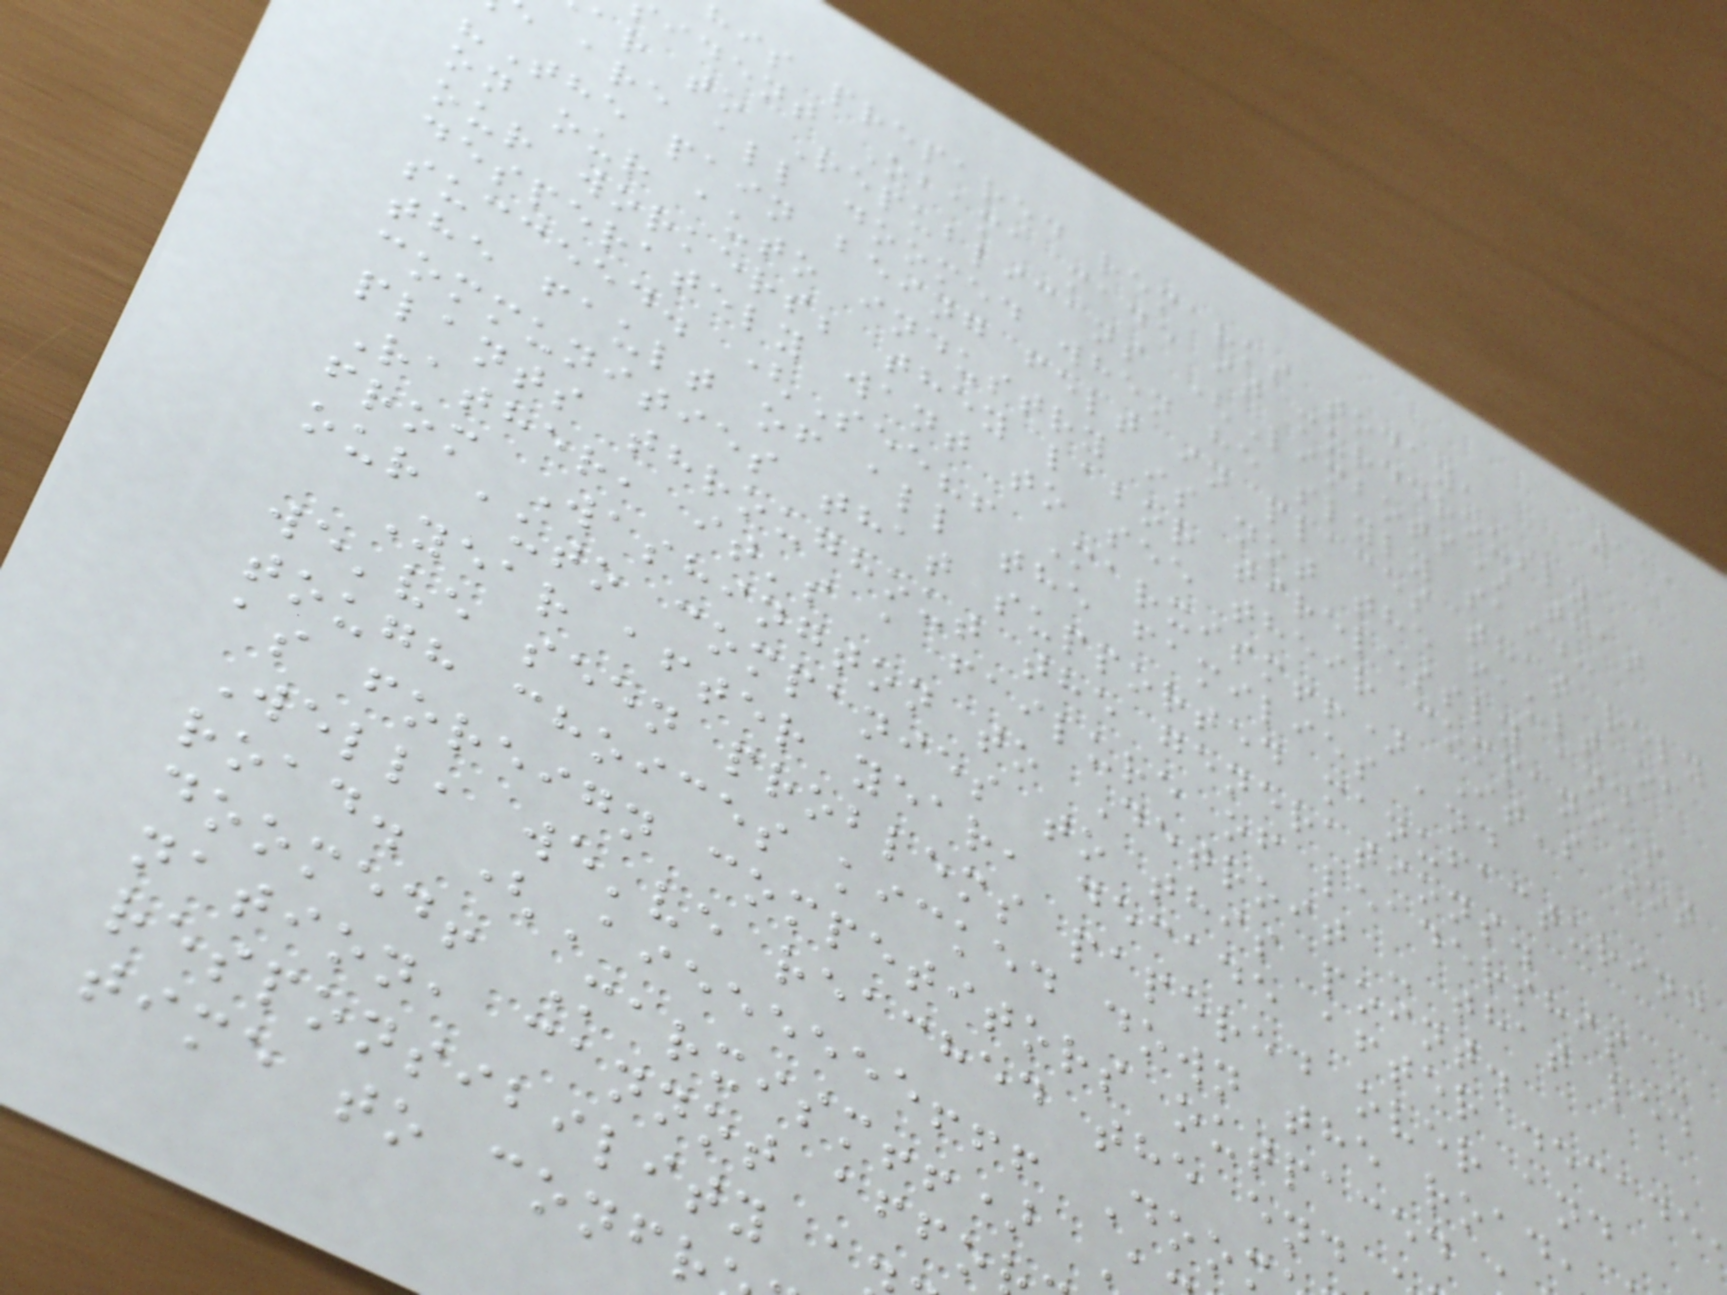111
his prepared remarks today,
ident Obama made it murderously
ar to Republicans (Limbots) that
are all doomed when he slyly said:
"The pain being felt in places that rely
on our auto industry is not the fault of
our workers; they labor tirelessly and
desperately want to see their companies
succeed. (See?! Marxism!!) It's not
the fault of all the families and
communities that supported manufacturing
plants throughout the generations.
Rather, it's a failure of leadership -
from Washington to Detroit - that led
our auto companies to this point.
Year after year, decade after decade
we've seen problems papered over and
tough choices kicked down the road,
as foreign competitors outpaced
Well, we've reached the end
road. (Aieeeeee!!! Doo
doomed! Marxism!!)
nation, cannot affo
responsibility a
time to confr
